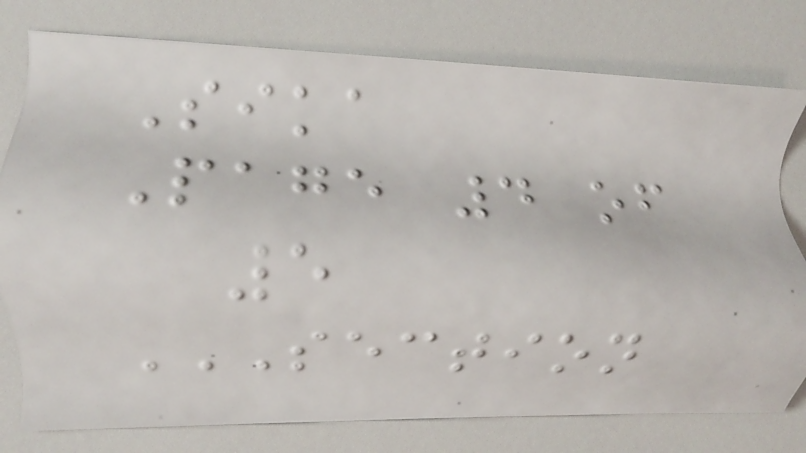Sika
Page 4 of
5
SECTION
